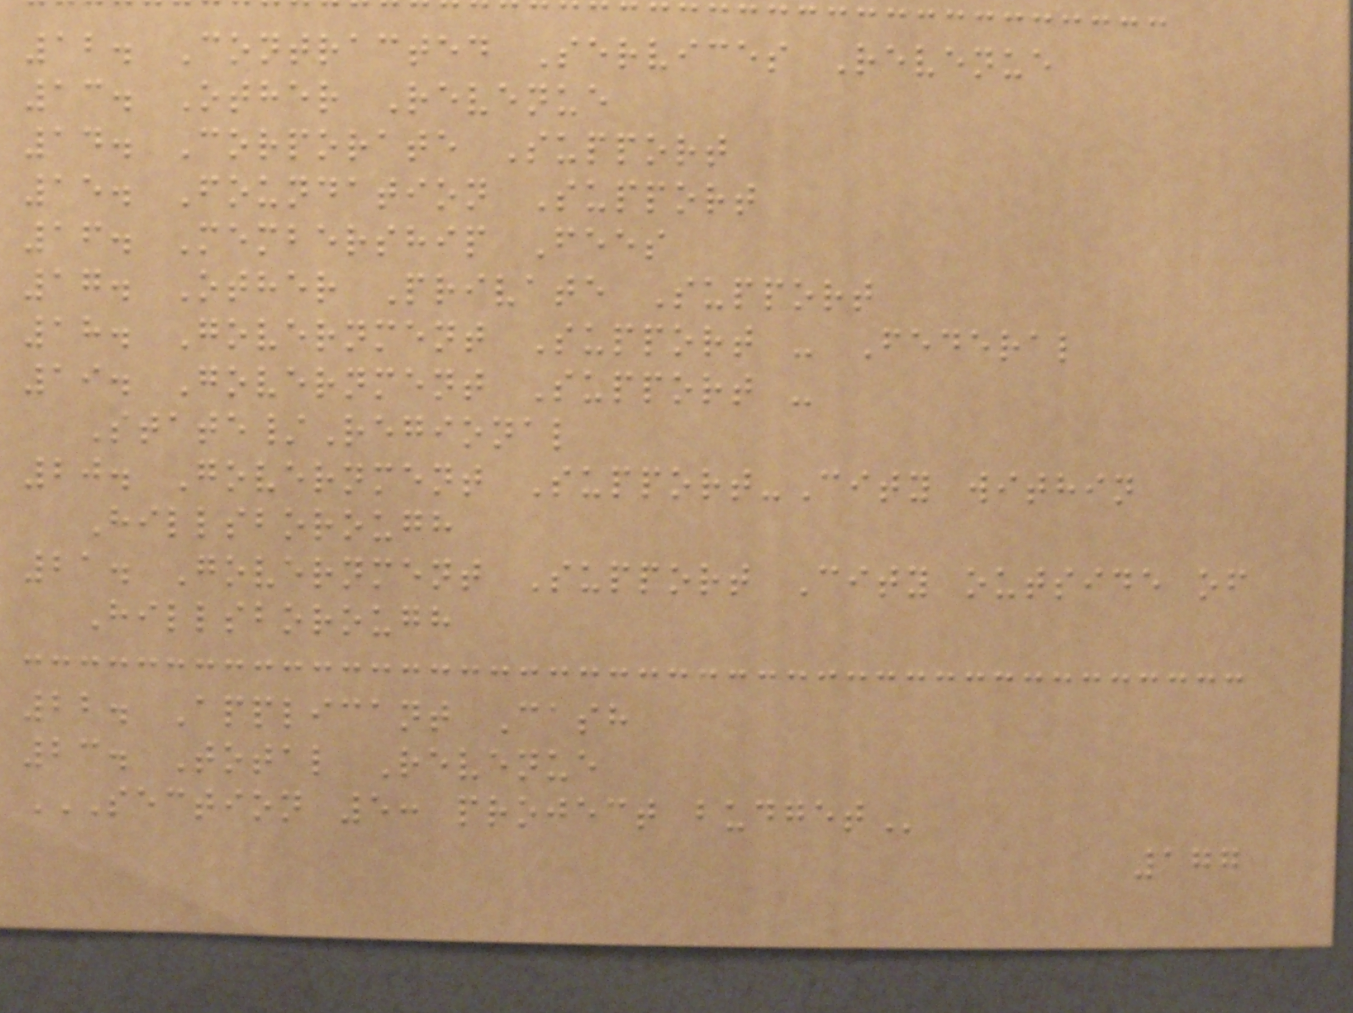12. Contracted Services Revenue
13. Other Revenue
14. Corporate Support
15. Foundation Support
16. Membership Fees
17. Other Private Support
18. Government Support - Federal
19. Government Support -
State/Regional
20. Government Support-City within
Hillsborough
21. Government Support City outside of
Hillsborough
22. Applicant Cash
23. Total Revenue
SECTION 5: PROJECT BUDGET
177
